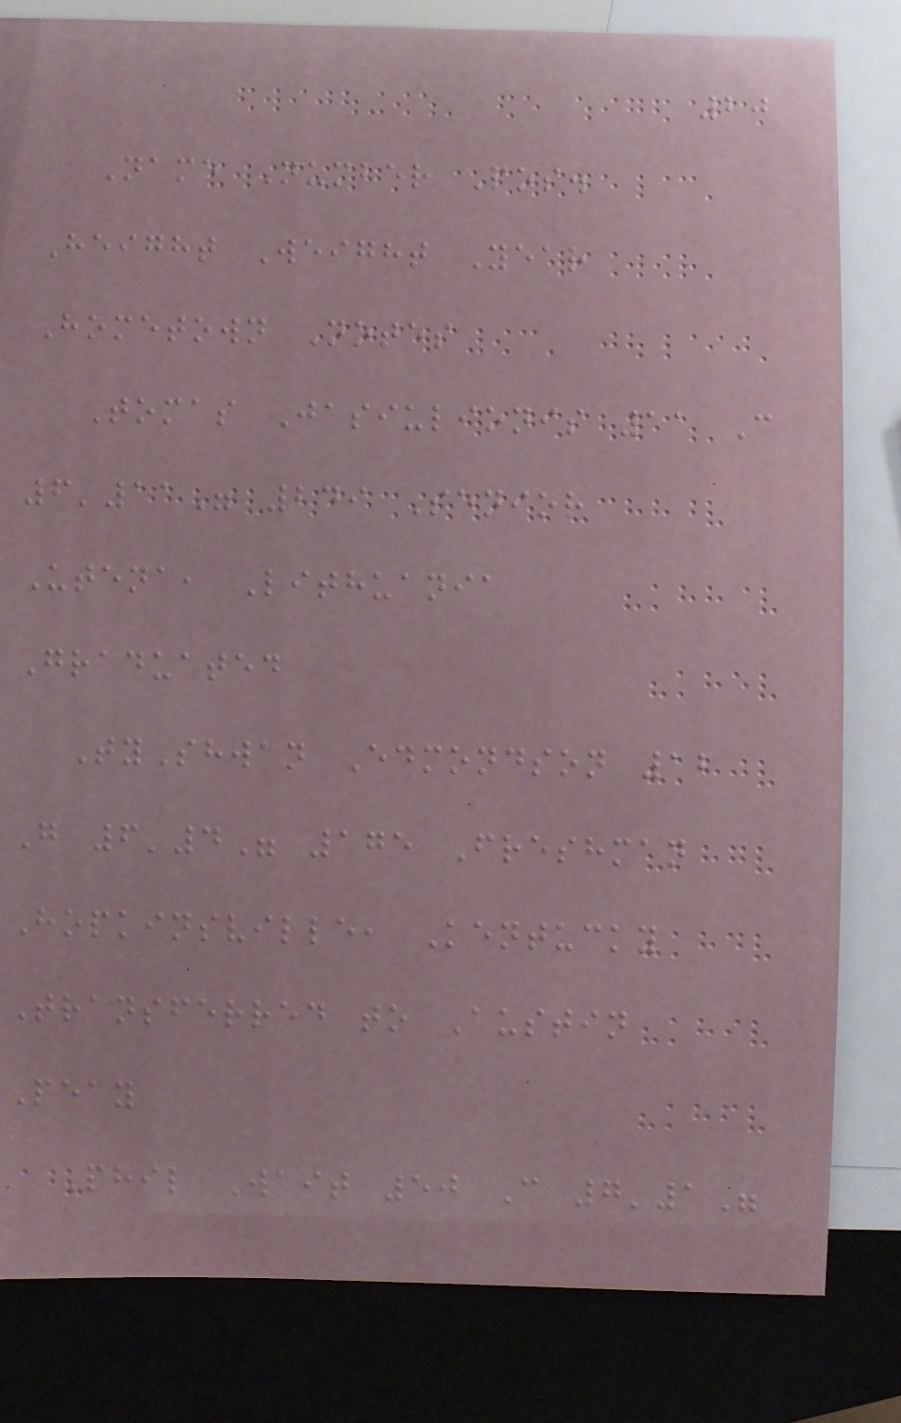20
Name Number Pos.
Height Weight Year
Hometown Notes
Tomas Jasiulionis 11 C
6'11" 249 Senior
Utena, Lithuania
Graduated
TyShwan Edmondson 12
G 6'4" 175 Freshman
Hopkinsville, Kentucky
Transferred to Austin
Peay
Phil Wait 50 C 7'1"
